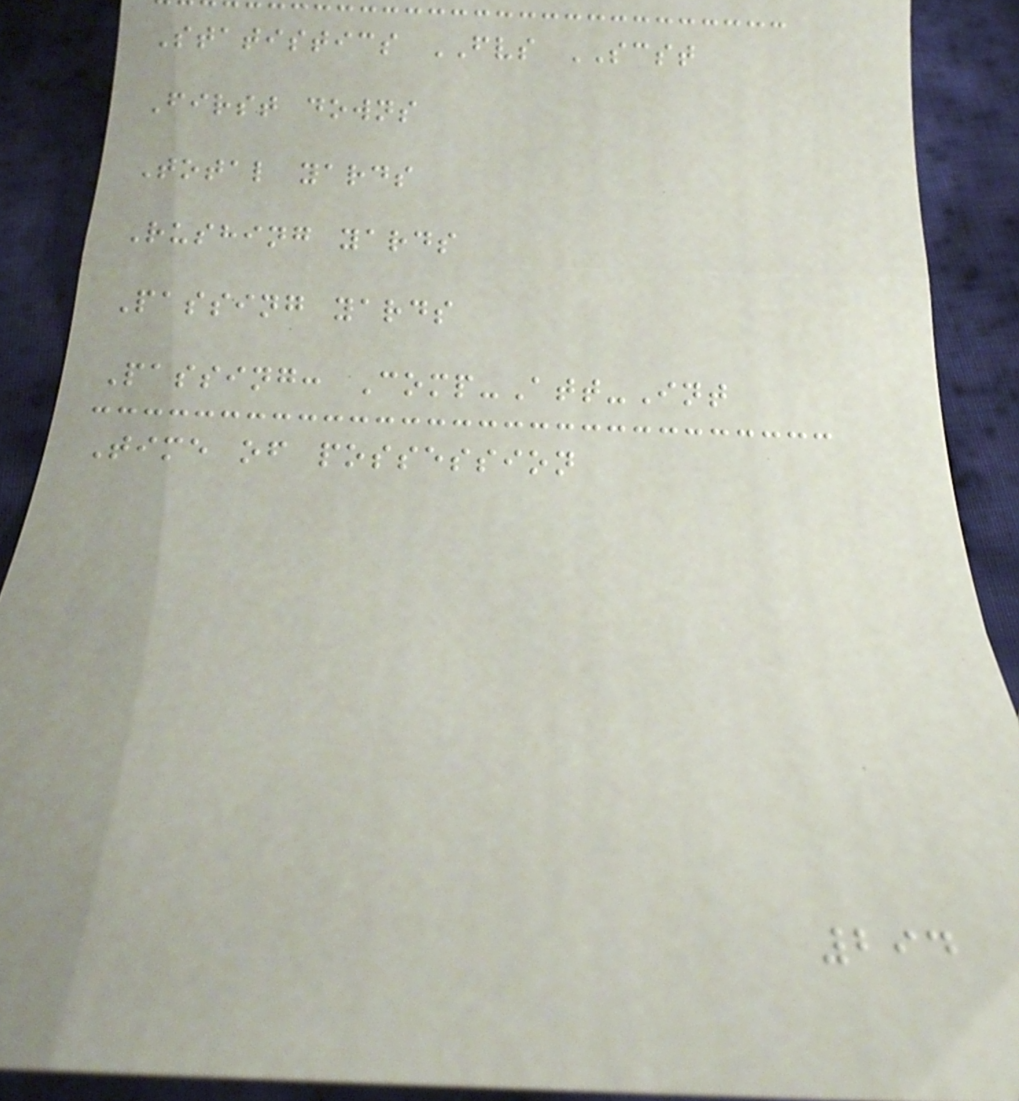Statistics FVS SCST
First downs
Total yards
Rushing yards
Passing yards
Passing: Comp-Att-Int
Time of possession
294
